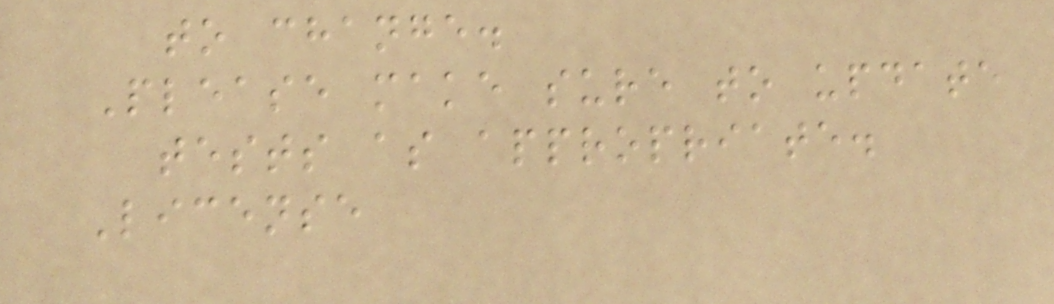to change.
Please make sure to update
tests as appropriate.
License
